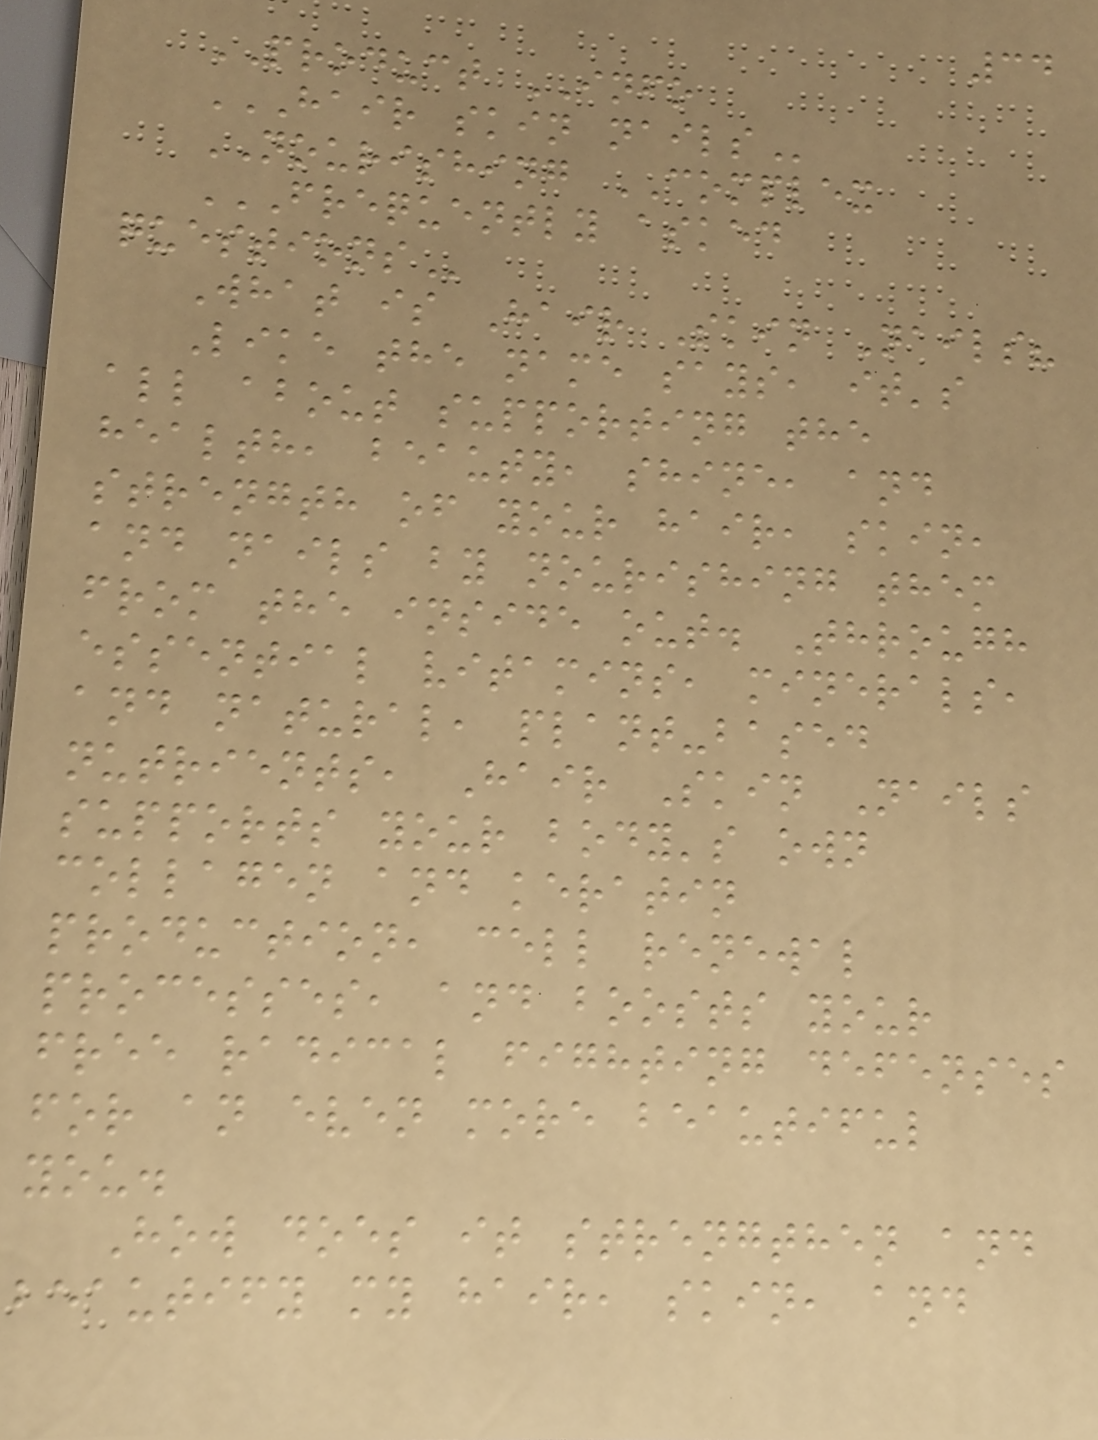34
PRODUCT INFO
HAIR SKIN NAILS
NOURISHING COMPLEX
FREQUENTLY ASKED
QUESTIONS
What is Hair Skin Nails?
Like the name says, it's
all about supporting the
health, beauty, shine, and
strength of your hair, skin,
and nails by nourishing them
from the inside out. Through
essential vitamins, minerals,
and natural, plant-based
nutrients, Hair Skin Nails
supports your body's own
collagen and keratin
production, cell renewal
processes, and boosts your
free radical fighting defenses
for an even more beautiful
you.
How does it strengthen and
beautify my hair, skin, and
